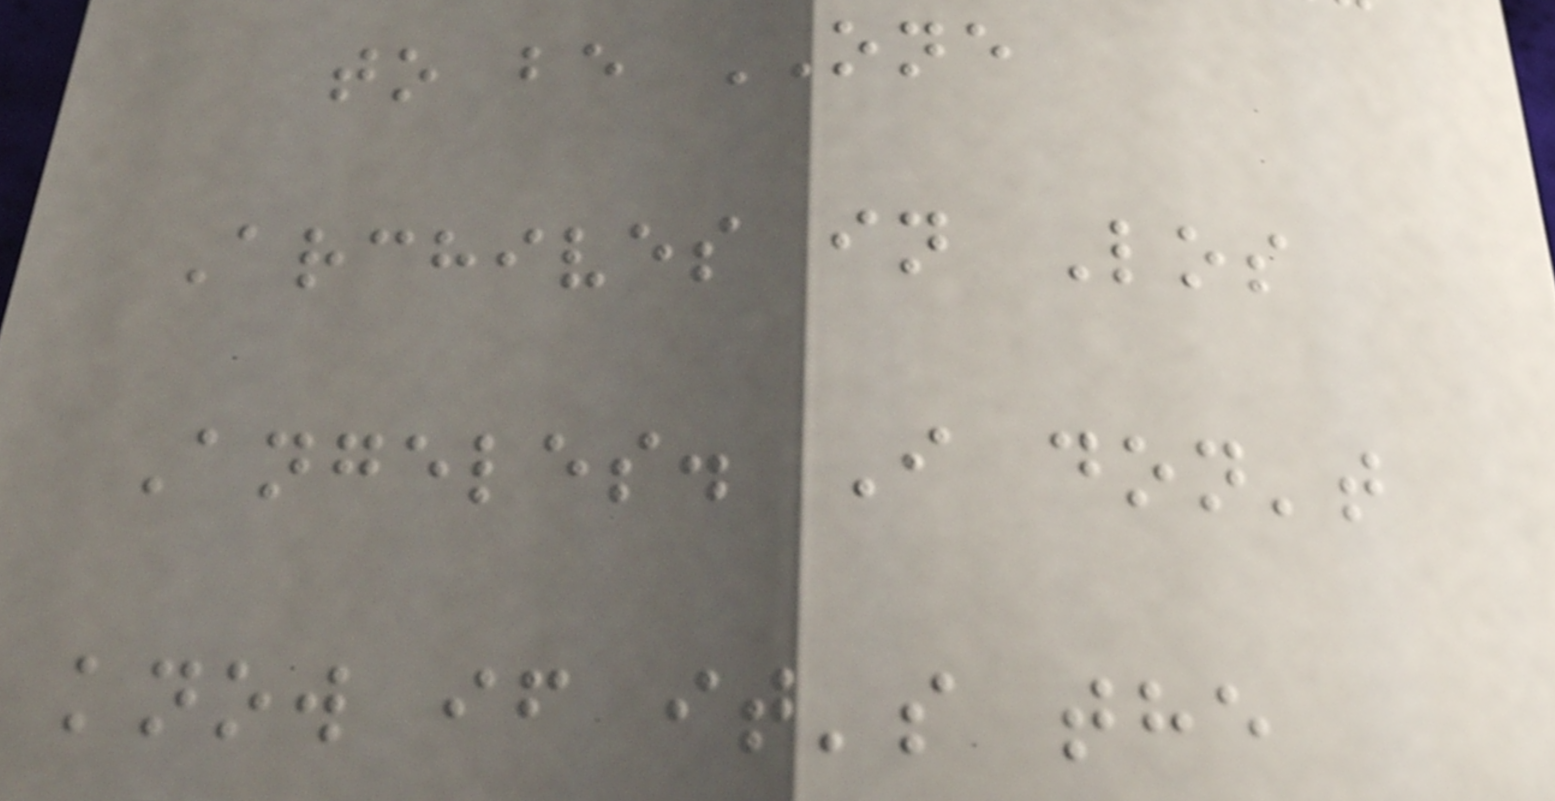to be ONE
Archives in Los
Angeles. I don't
know if it's the
